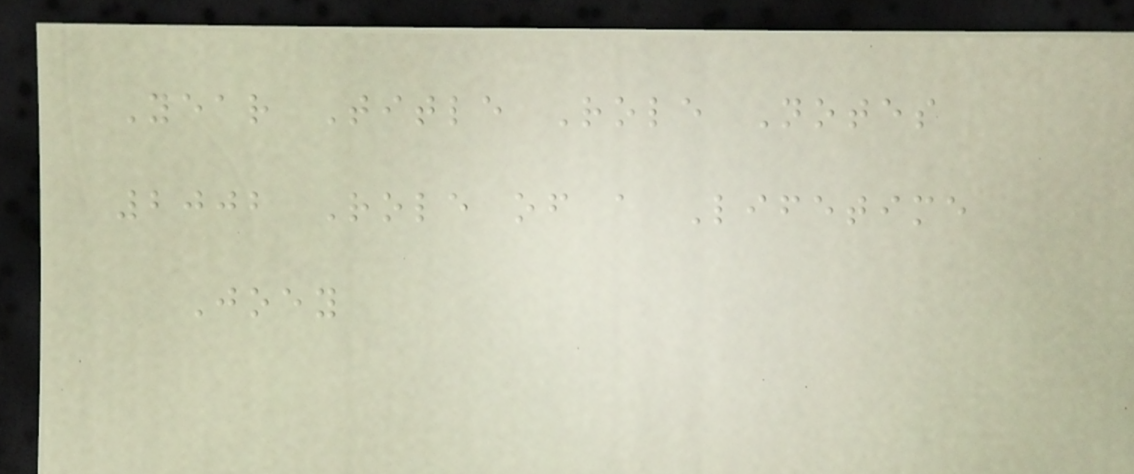Year Title Role Notes
2002 Role of a Lifetime
Joey
